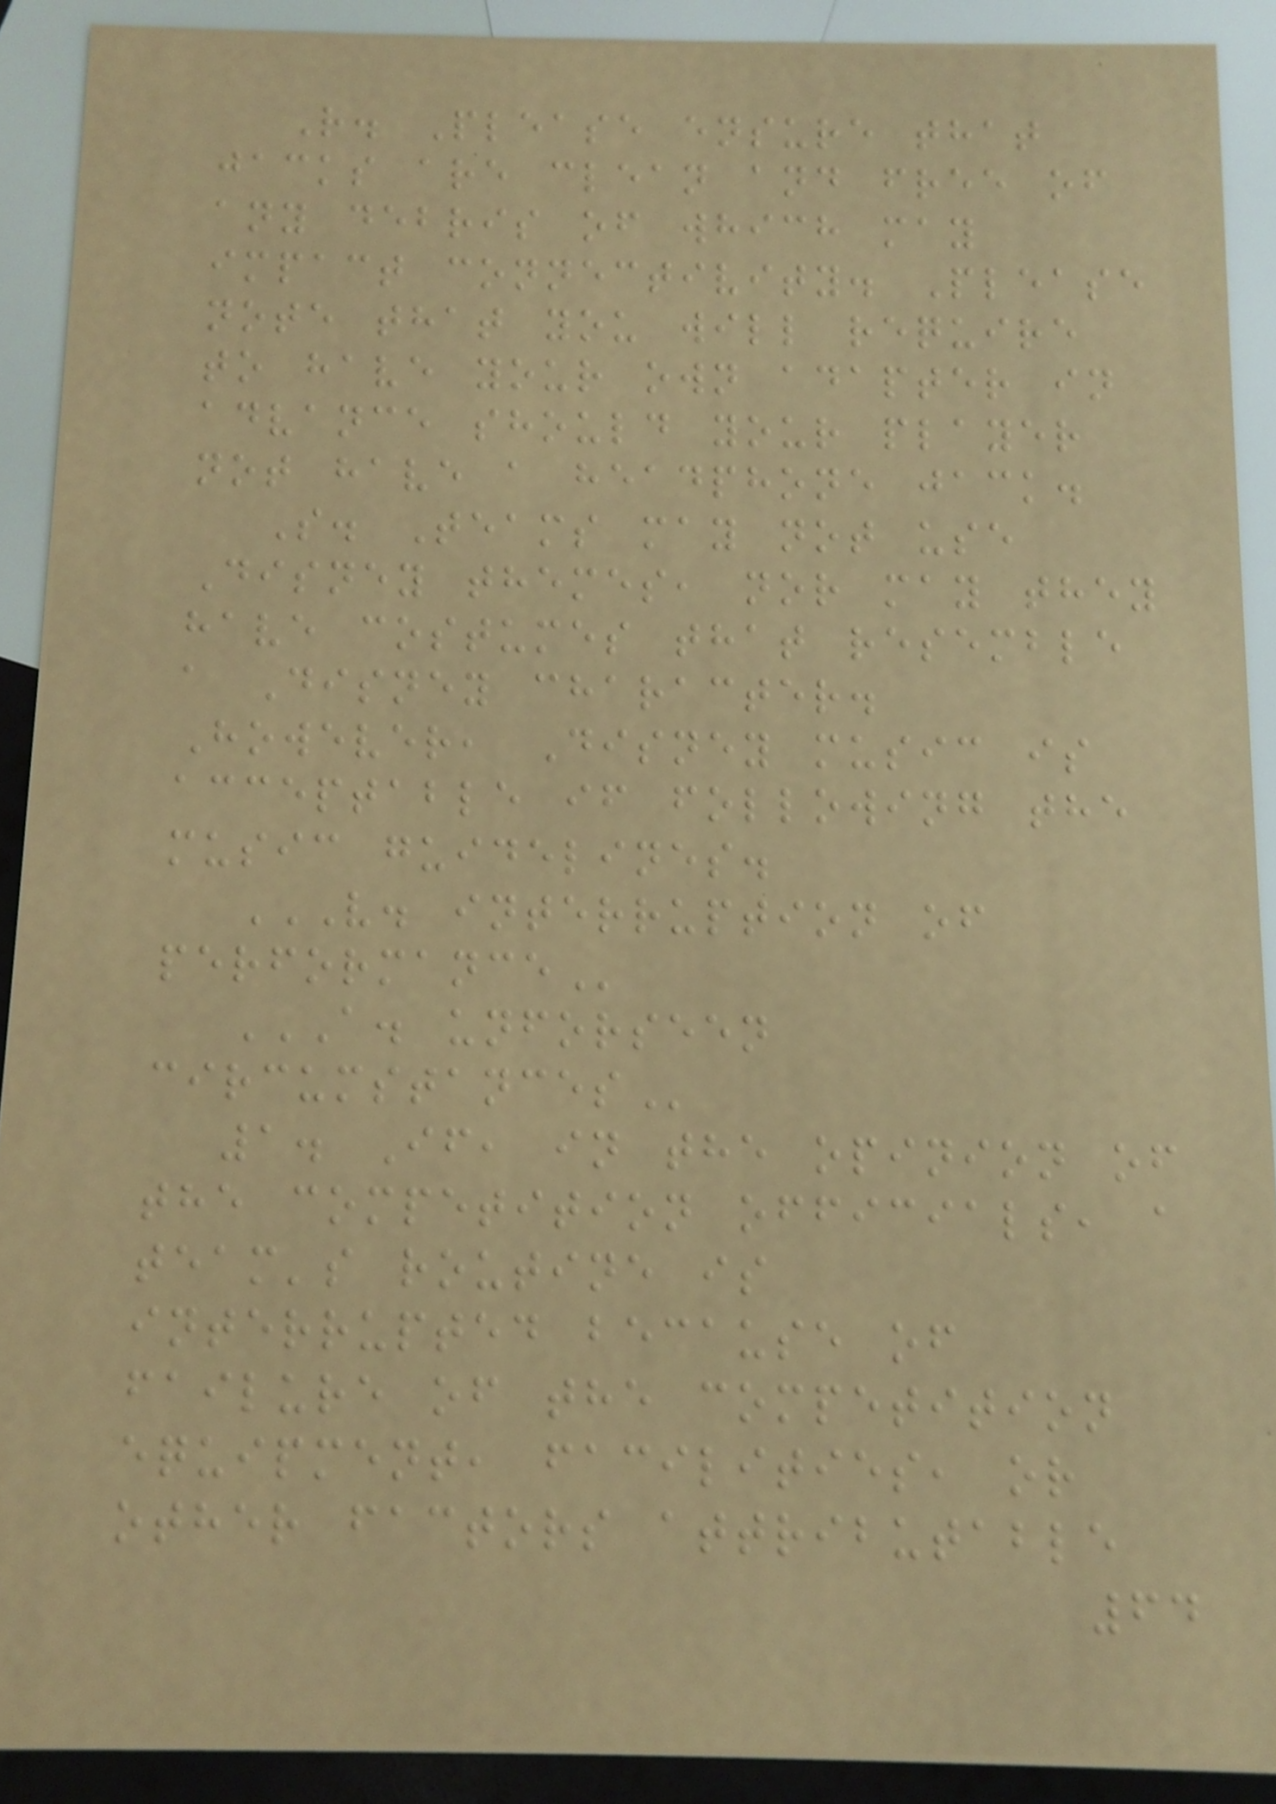R. Please ensure that
jacks are clean and free of
any debris of which may
impact connectivity. Please
note that you will require
to have your own adapter in
advance should your player
not have a headphone jack.
S. Teams may not use
Disney themes, nor may they
have costumes that resemble
a Disney character.
However, Disney music is
acceptable if following the
music guidelines.
V. INTERRUPTION OF
PERFORMANCE
A. UNFORSEEN
CIRCUMSTANCES
1. If, in the opinion of
the competition officials, a
team's routine is
interrupted because of
failure of the competition
equipment, facilities, or
other factors attributable
64
